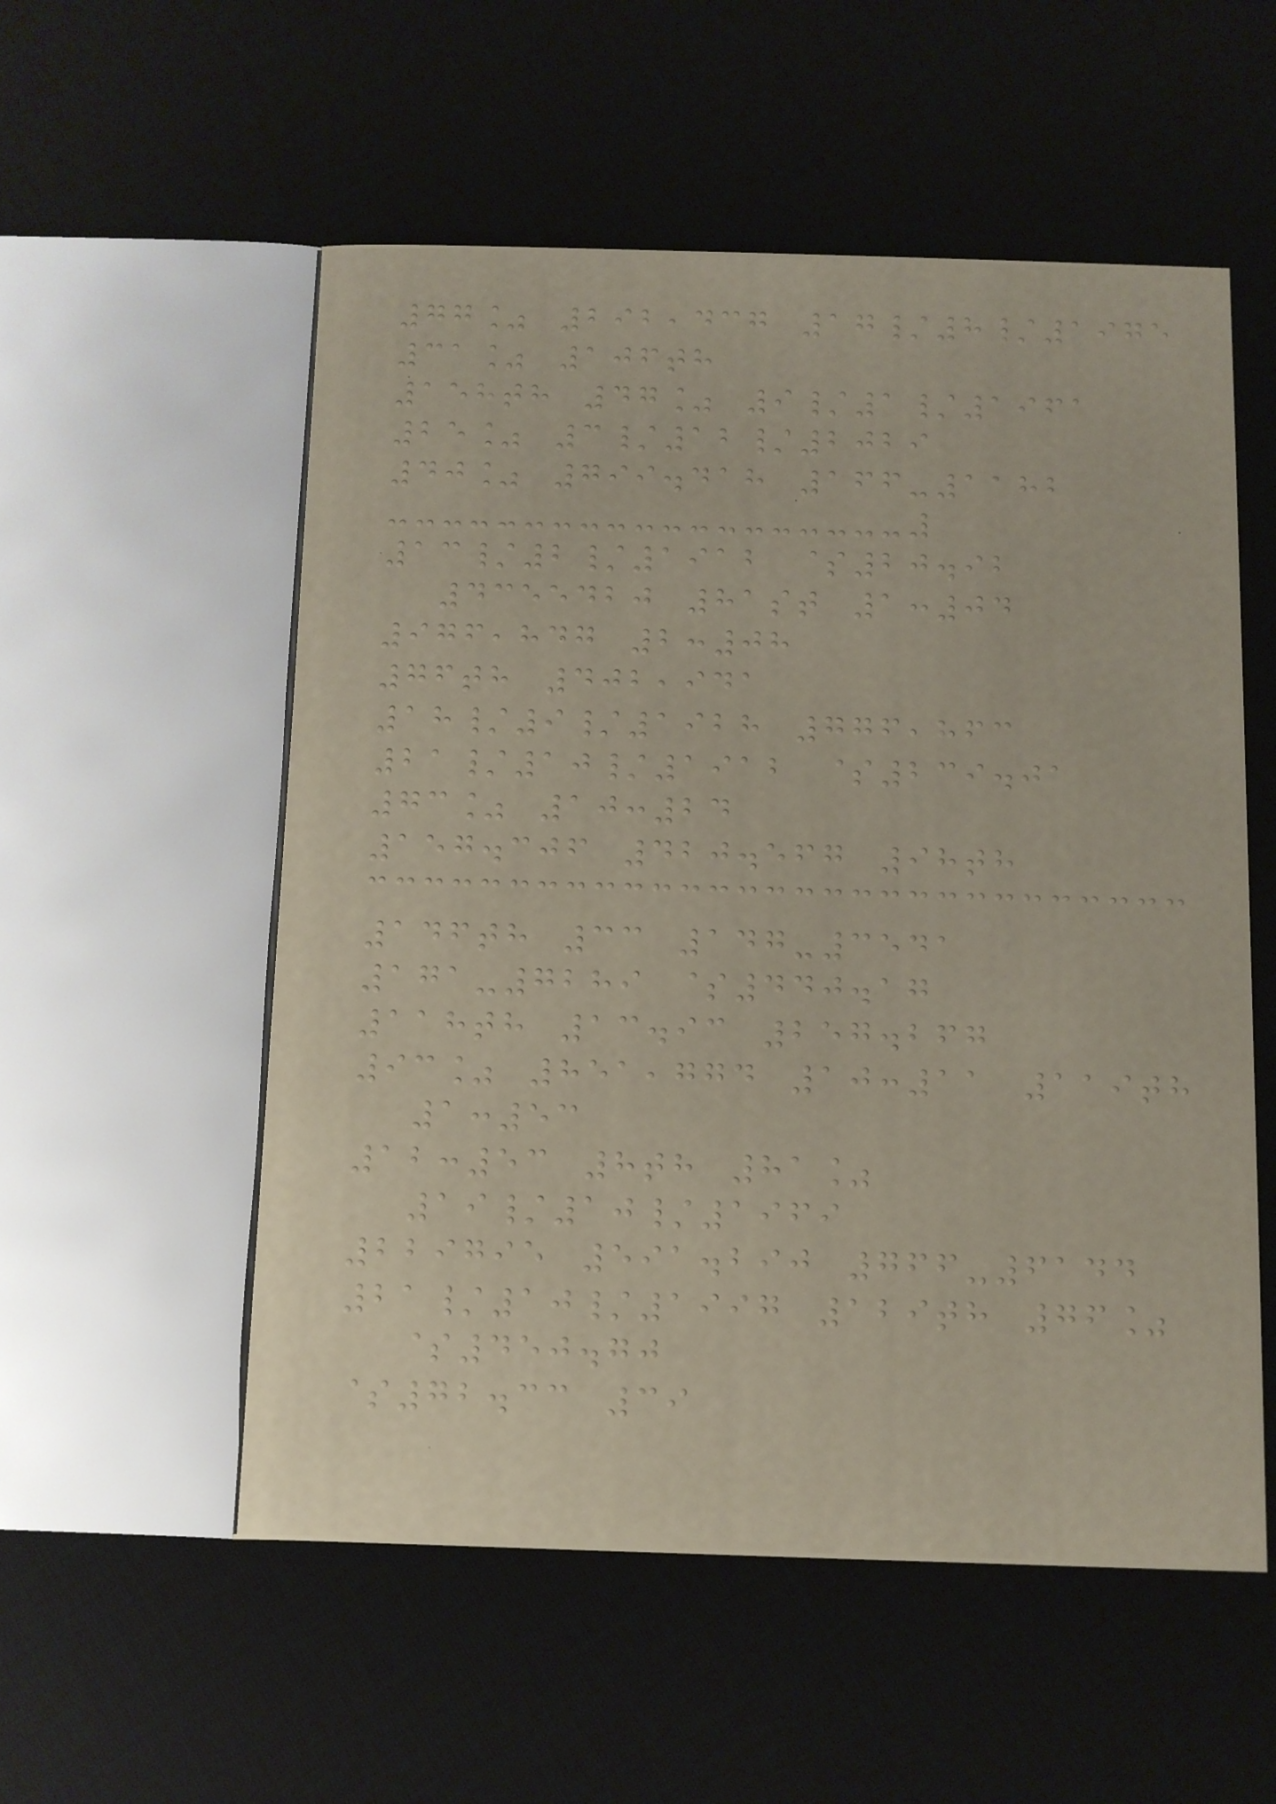77% 292,437 17/8/1975
31% 106th
158th 47% 9/1/1961
25% 3/12/2029
40% 799.418 166-1182
13/2/1912 $20.92
4355420 81st 1:04
976,847 2:08
76th 402,941
18/9/1928 776,863
21/10/1912 $239.01
73% 10:24
157.306 420.567 98th
146th 33 147-3541
171-7289 $440.17
118th 13.93 257.267
93% 851,774 10:11 119th
1:53
12:53 8th 81%
19/10/1969
229795 591.290 766-6144
21/10/1997 129th 76%
$450.70
$72.33 39
